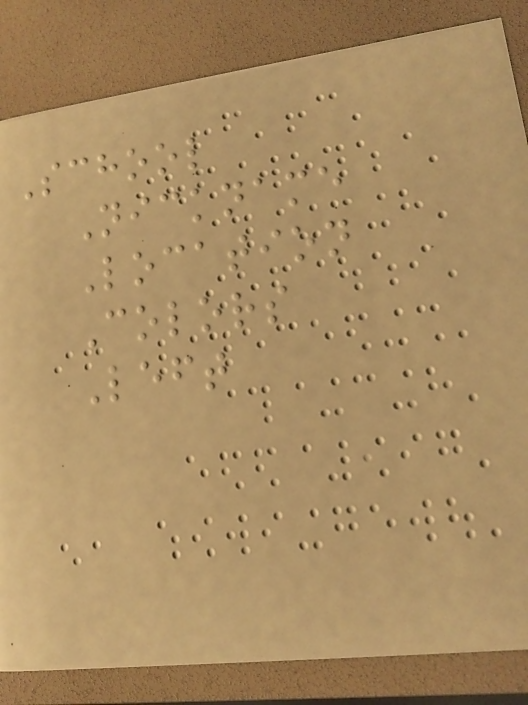School
Nickname
Location
Colors
Left
